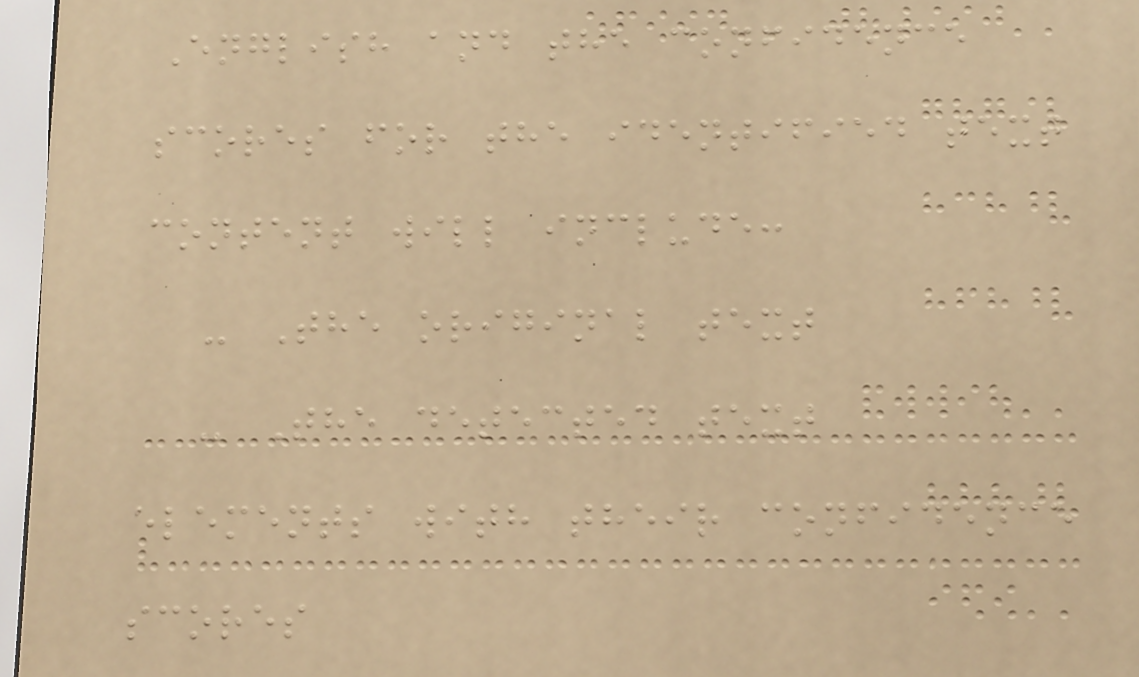English and the confidence
scores for the identified text
content will include:
- The original text
- The detected text
elements with their confidence
scores
